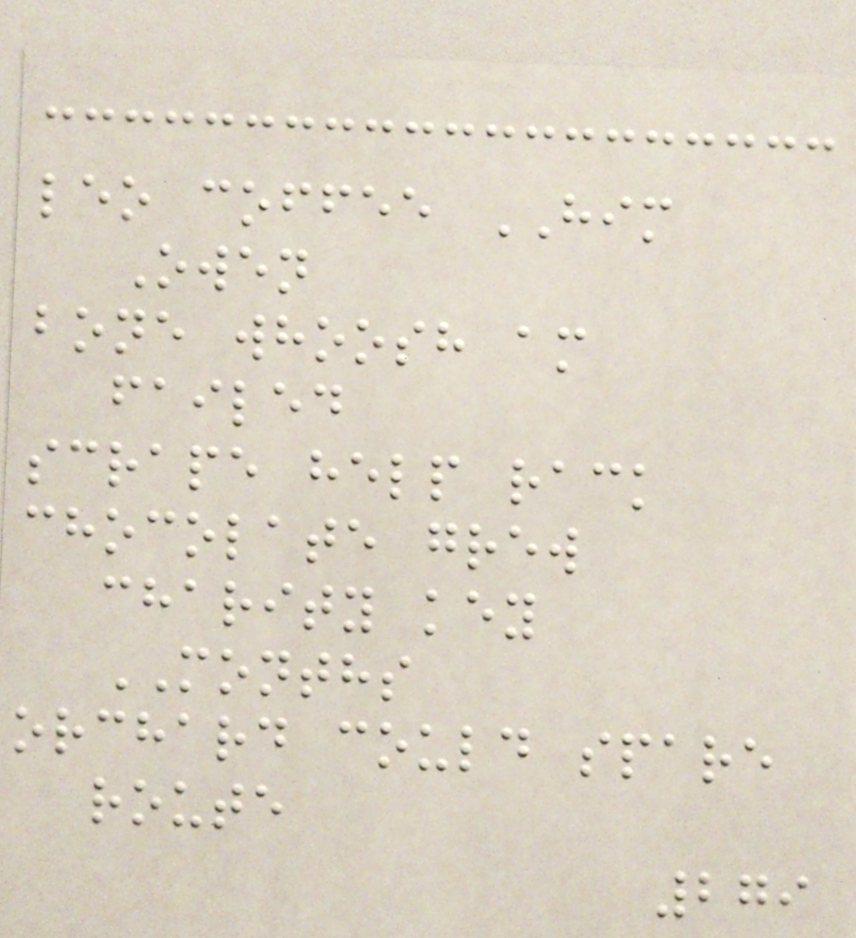leo coffee HIM
Owen
bone whoosh am
failed
scrape help rack
chocolate grew
charity key
MONTHS
orchard could spare
route
279
